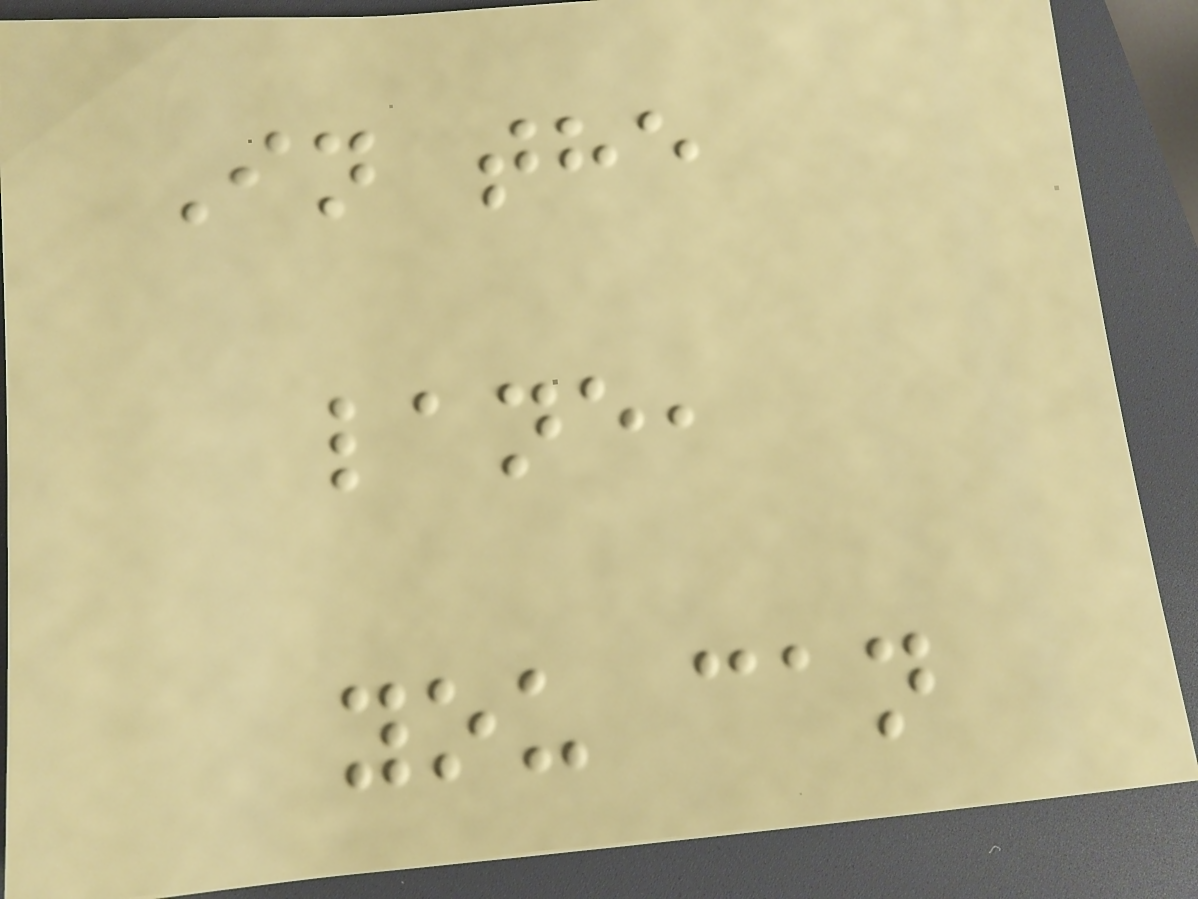In the
lane,
you can
